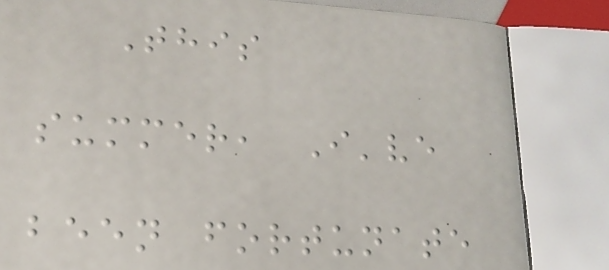This
summer, I've
been fortunate
